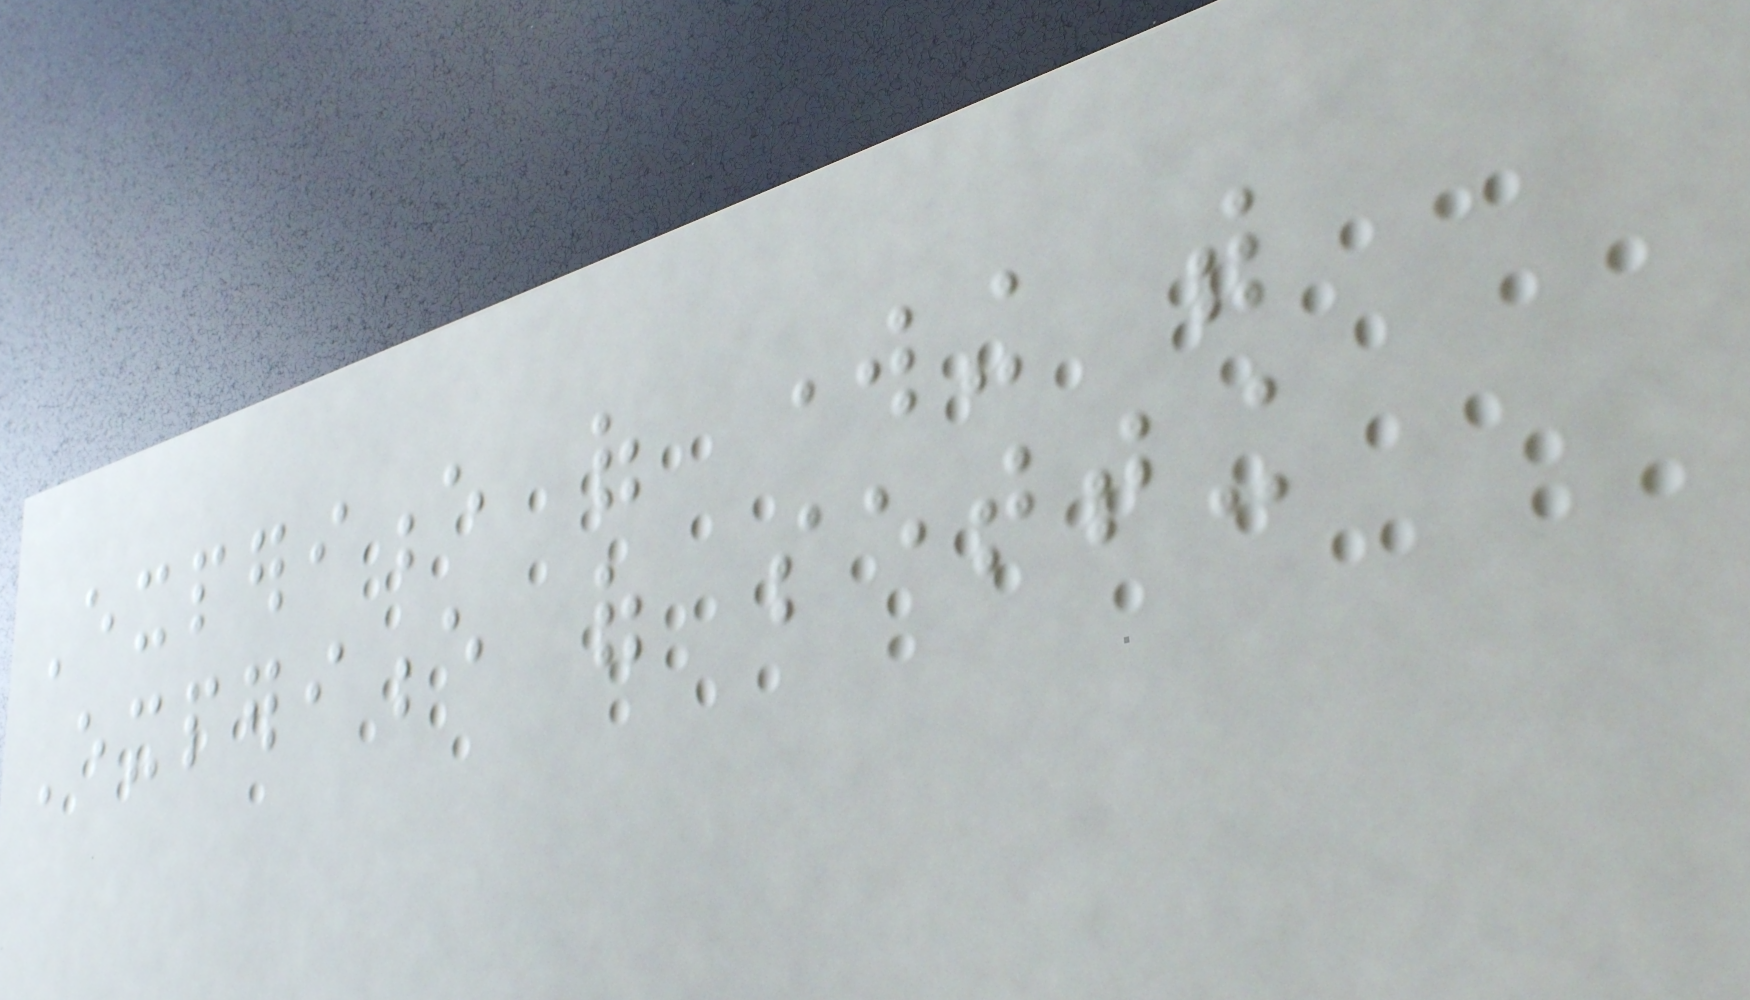Experience of working with
Experience of setting
